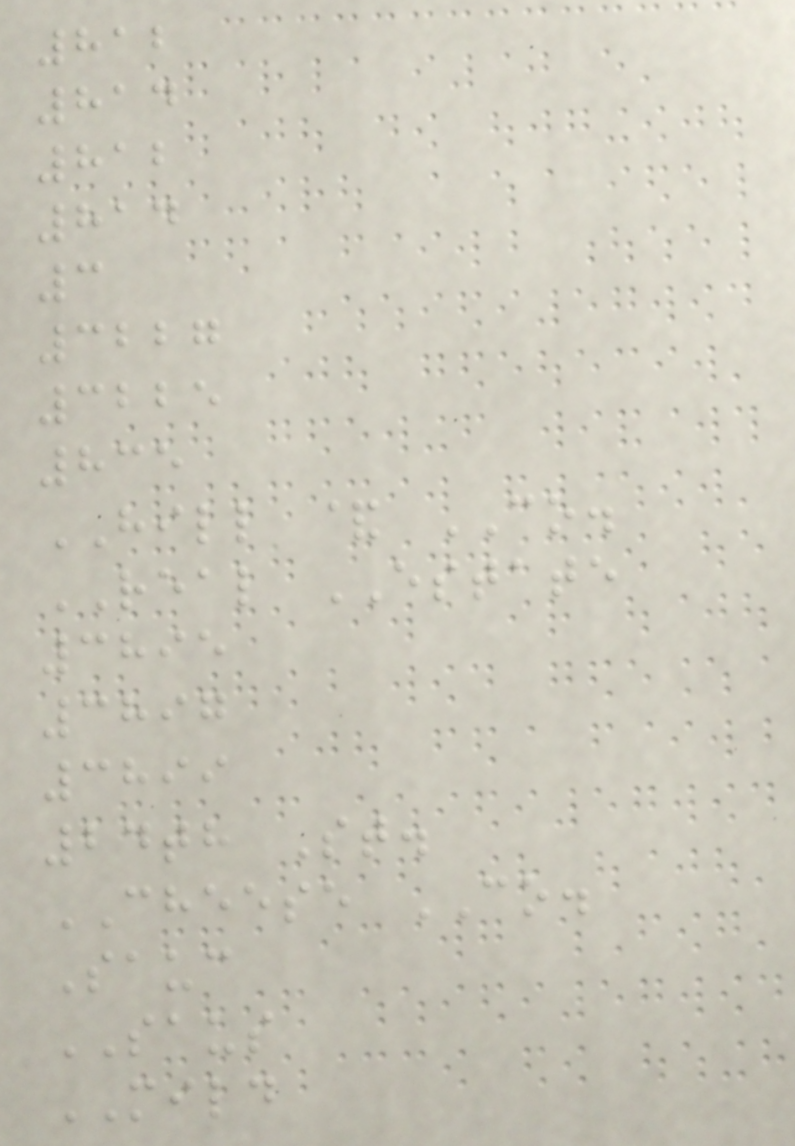812
814
812
814
3
3227
3225
835
HILL & CO.
REAL ESTATE
3895
3897
3899
24th St.
CHEESE CO.
Sauc
SAUS
MILD
